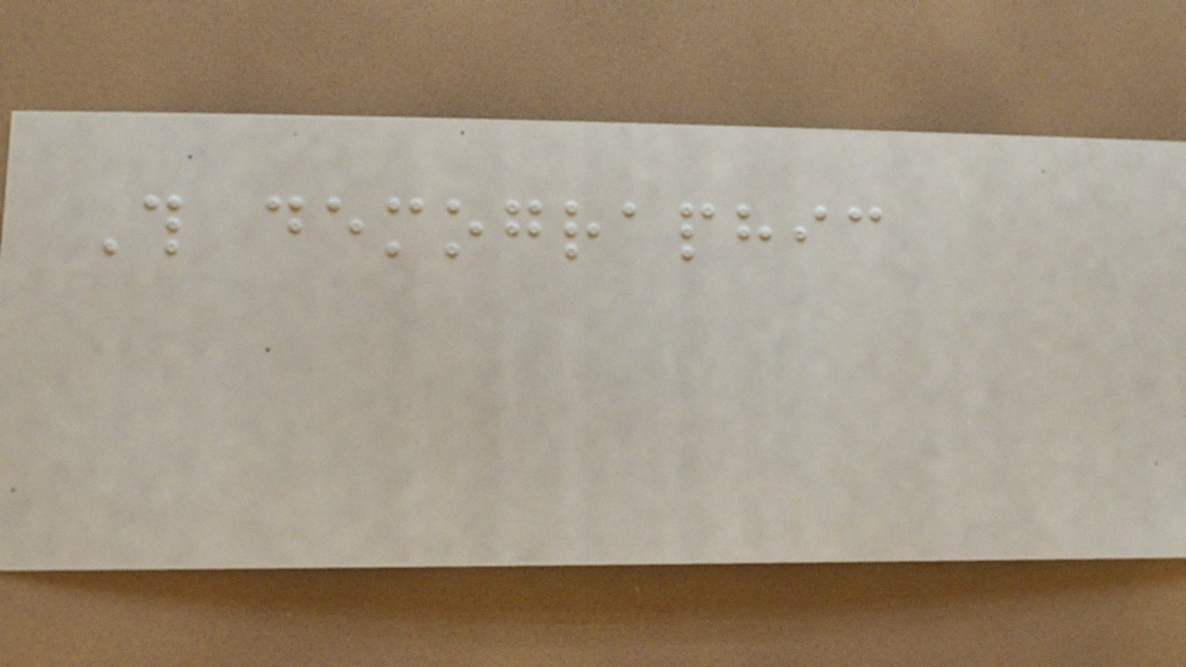This demographic
